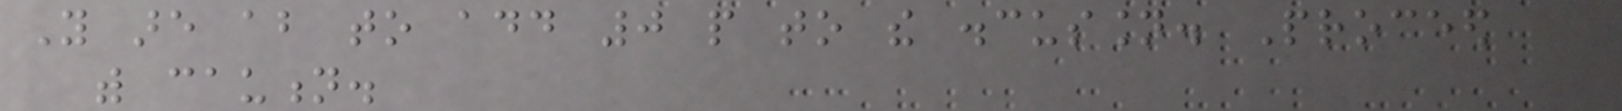You are about to add 0 people to the discussion. Proceed
with caution.
